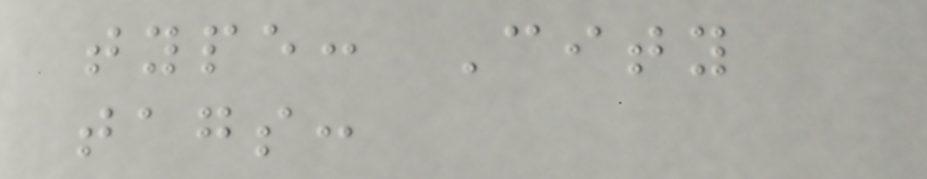type: City
tags:
